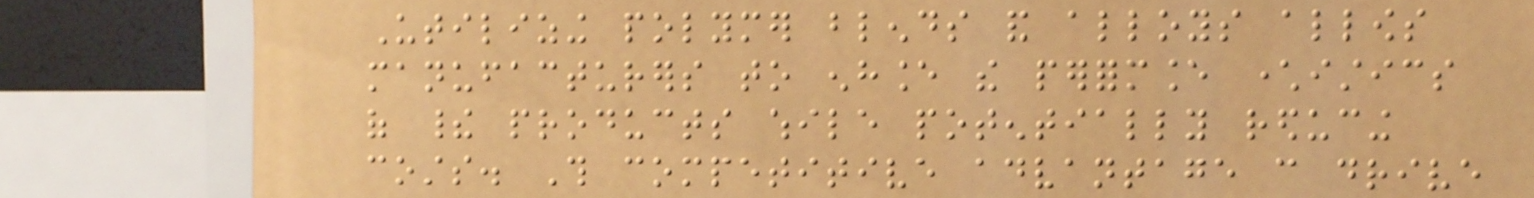Utilizing polymer blends and alloys allows
manufacturers to enhance the performance characteristics
of their products while potentially reducing
costs. This competitive advantage can drive
